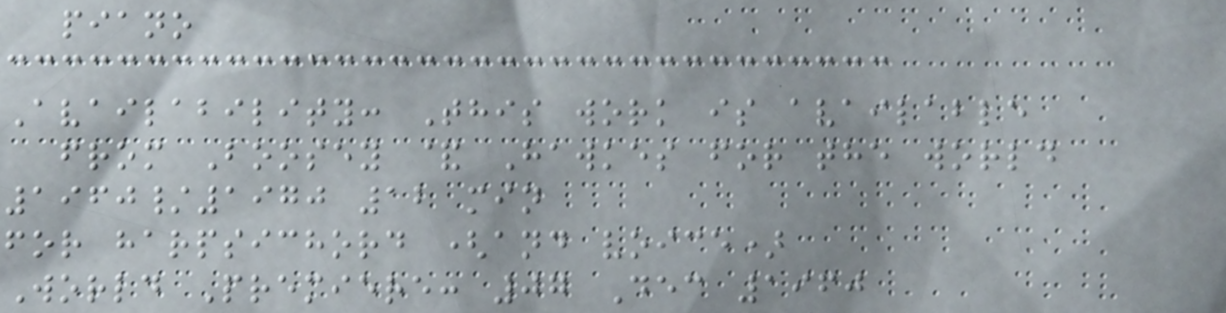piano
Availability: This work is available
from Boosey & Hawkes for the world
1960/1970 12 min
for harpsichord (and voice)
World Premiere: 07 Dec 1960
